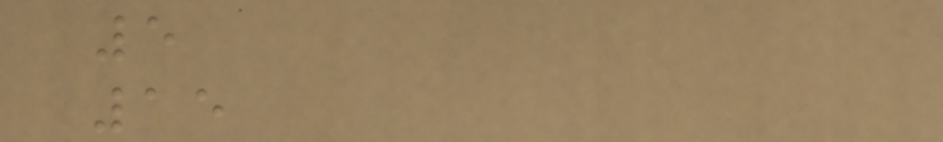5
15
